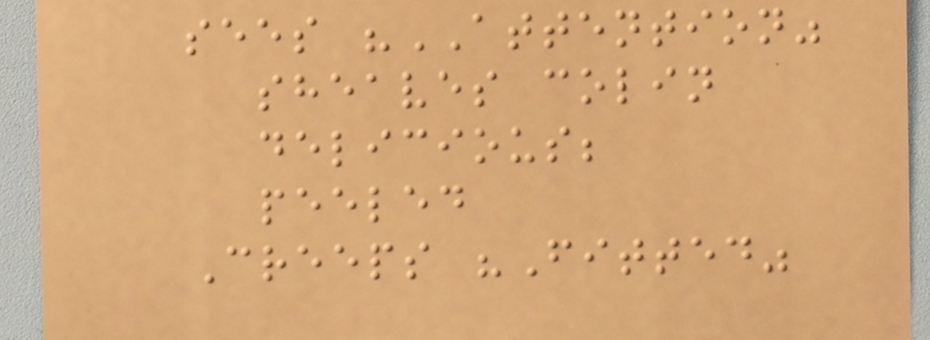sees "ATTENTION"
sheaves colin
delicious;
peeled
Creeps "Fitted"
